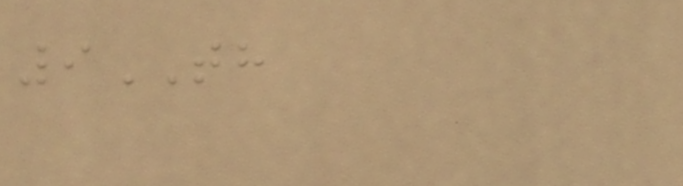9TH
